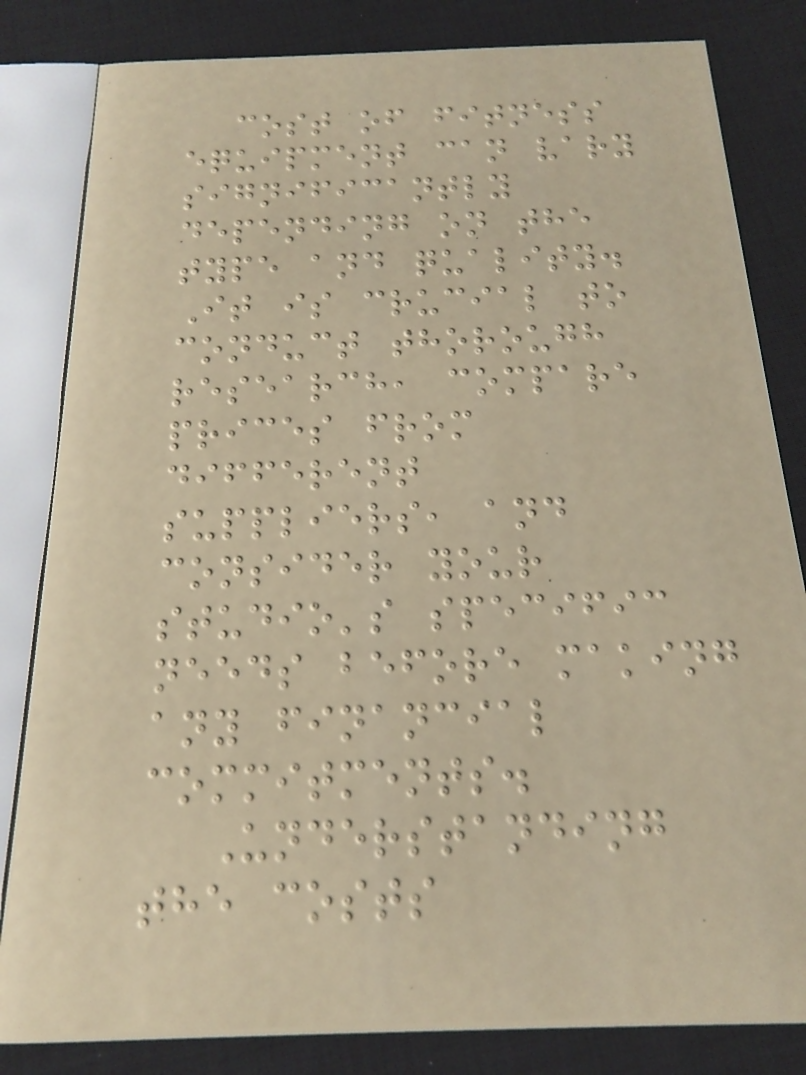cost of fitness
equipment can vary
significantly
depending on the
type and quality.
It is crucial to
conduct thorough
research, compare
prices from
different
suppliers, and
consider your
studio's specific
needs before making
any financial
commitments.
Understanding
the costs
